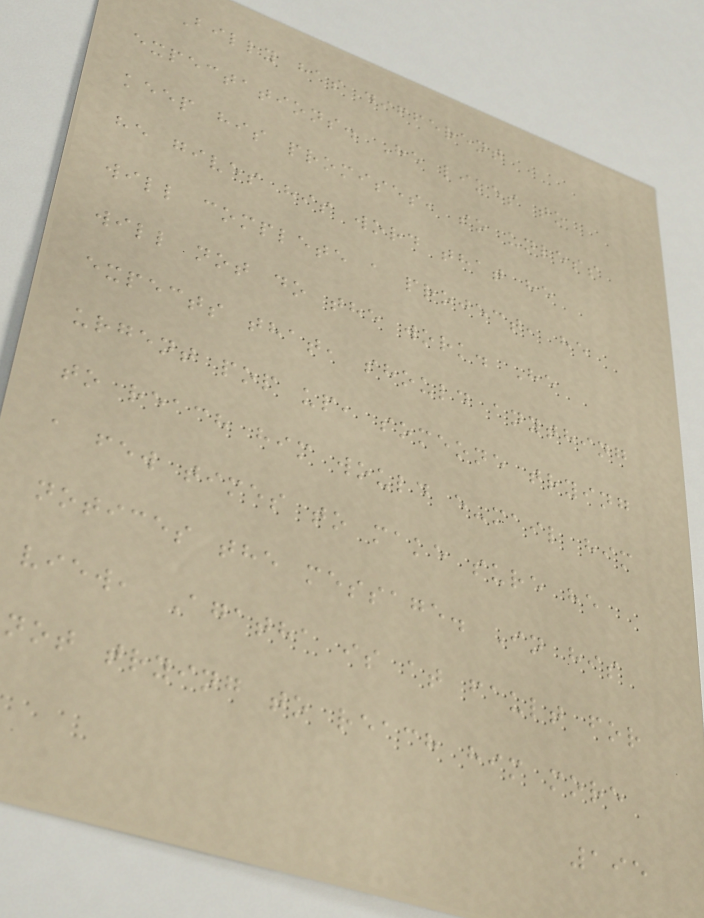Billy has different
expectations. He likes to
keep his promises, so unless
he gives his word that he
will complete a project, he
will not do the work. He
expects that, should anything
urgent pop up, someone trying
to reach him would e-mail him
a few times to make sure he
notices the message. In his
view, Agatha is at fault for
not trying to reach him more
195
